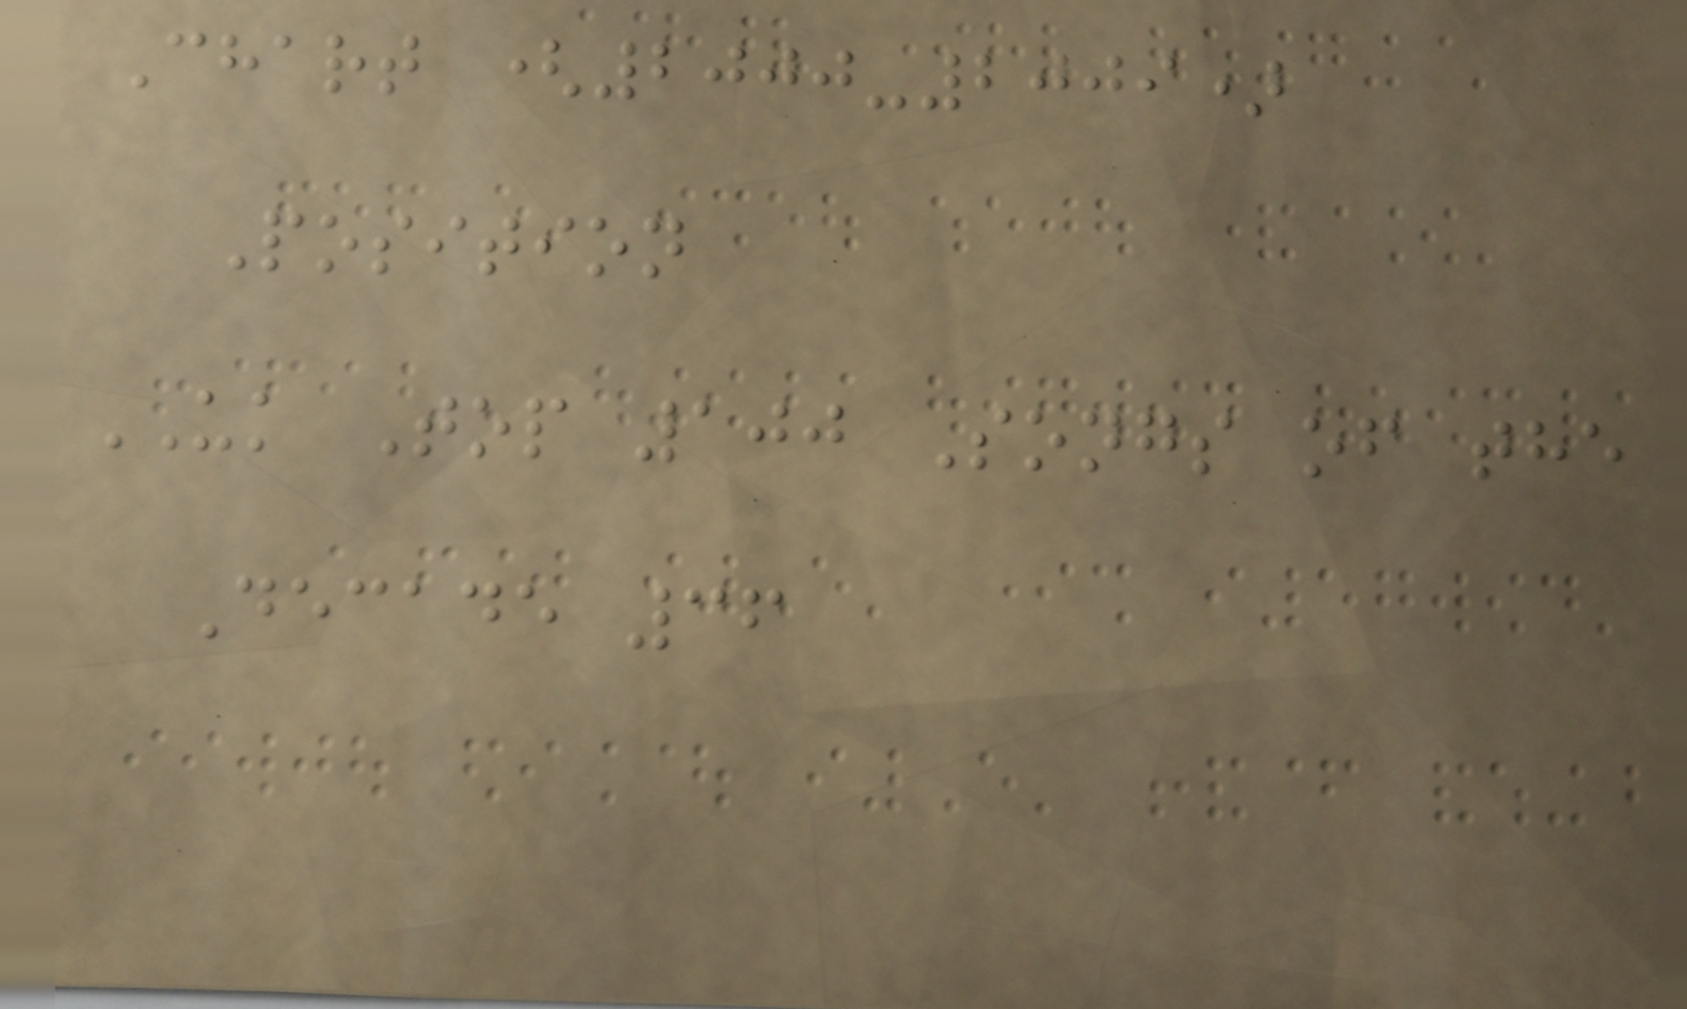Chart (2000-2009)
Position
UK Top 100 Songs of the
Decade 36
